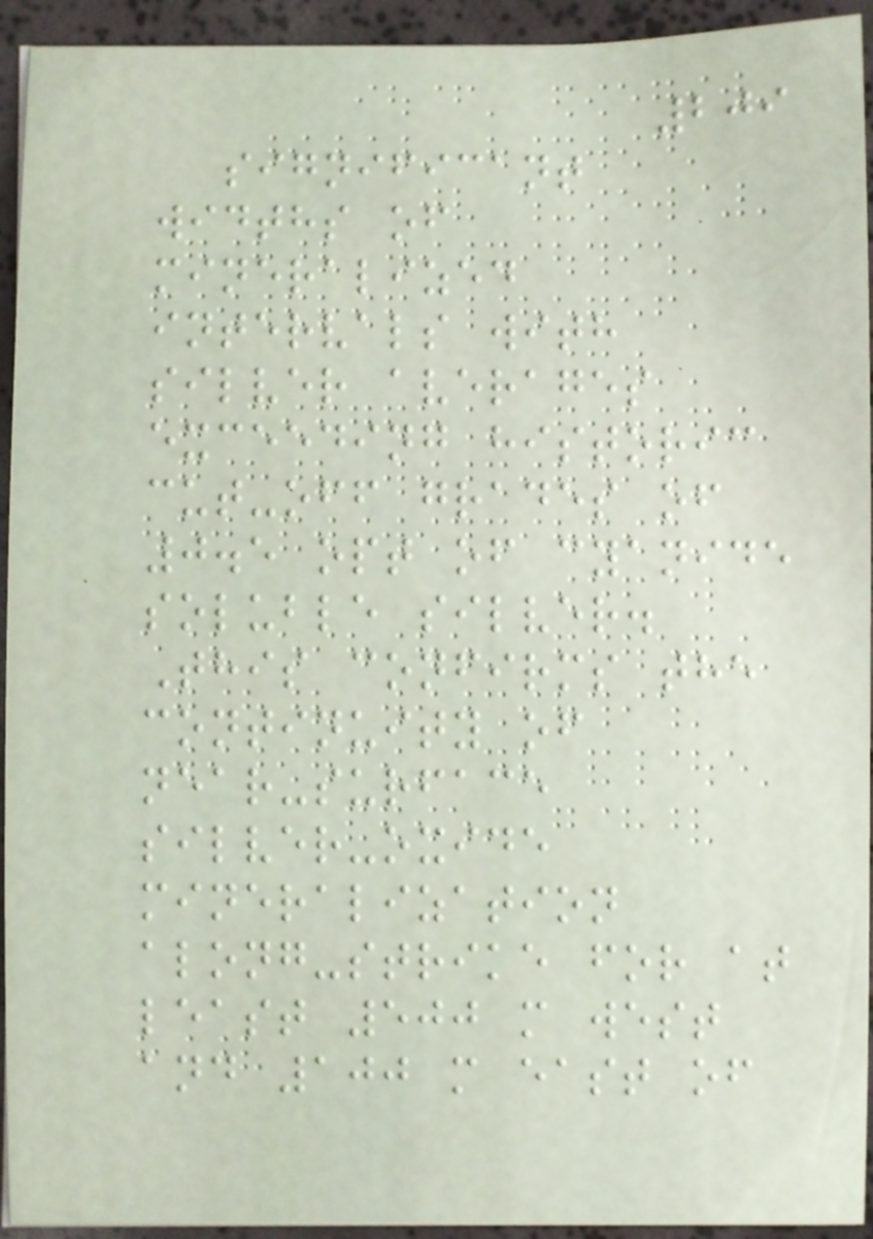209
significant
widths of
mineralized
intervals with
silver averages
exceeding historic
cut-off grades of
0.5 opt of cyanide
soluble silver.
This confirms the
continuity of
near-surface
silver-oxide
mineralization
along-strike for at
least 500 m west
and 100 m east of
